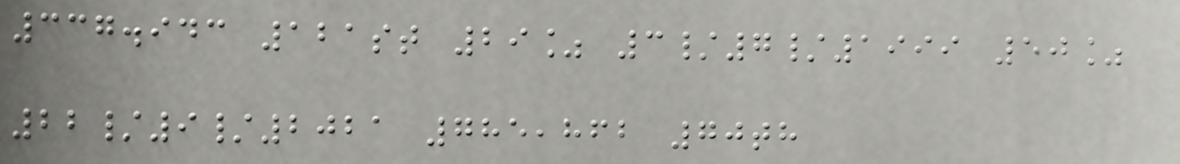337.943 121st 29% 3/7/1999 50%
22/9/2021 785,862 70th
